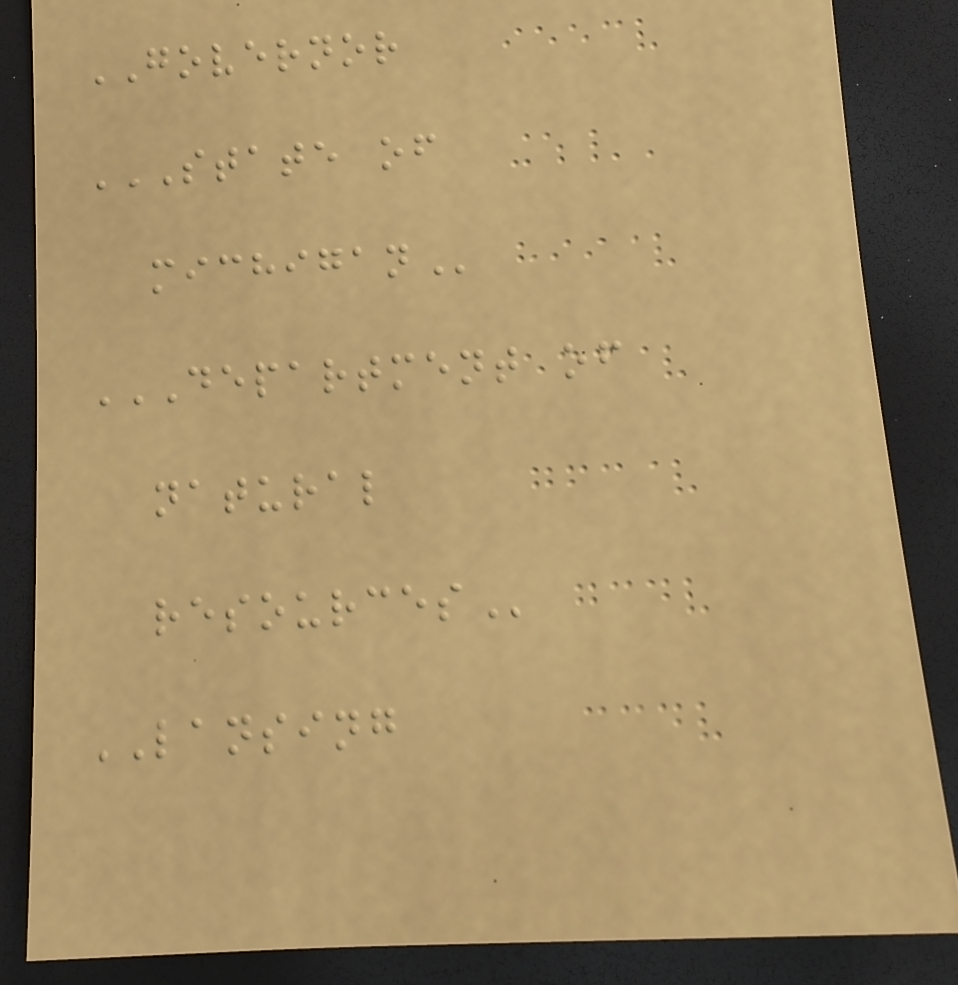GOVERNOR
STATE OF
MICHIGAN
DEPARTMENT OF
NATURAL
RESOURCES
LANSING
